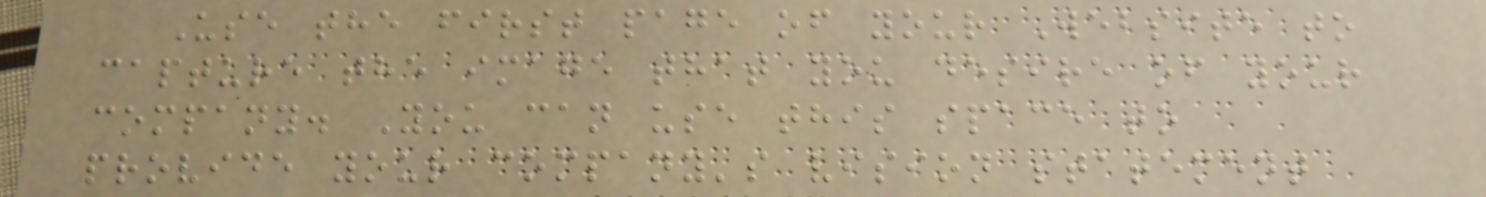Use the first page of your Website to
capture the image that you desire of your
company. You can use this space to
provide your company's vision statement
